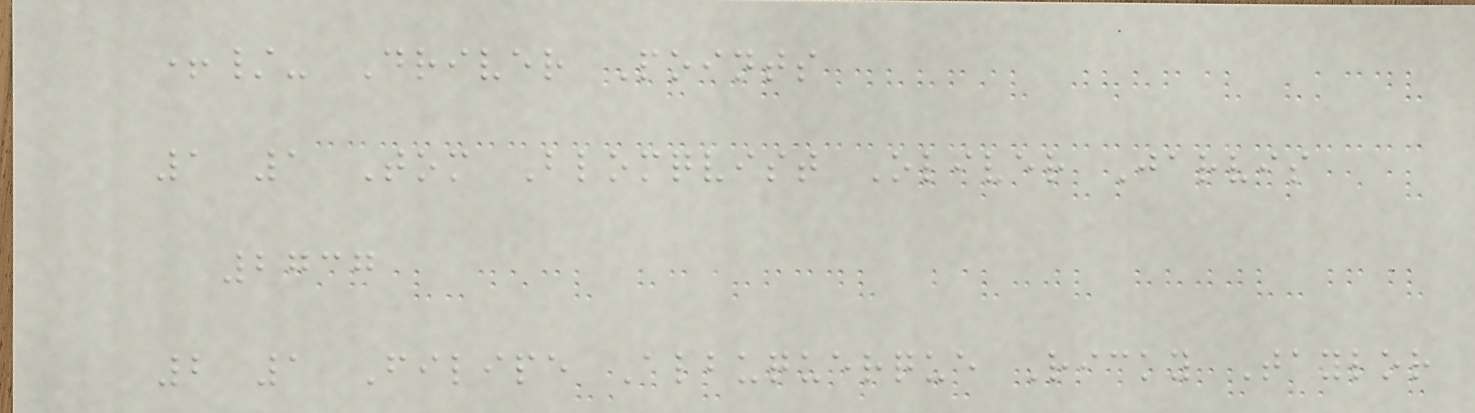+/- Driver Points
1 1 Tom Blomqvist Oliver Jarvis
2737
2 1 Filipe Albuquerque Ricky Taylor
